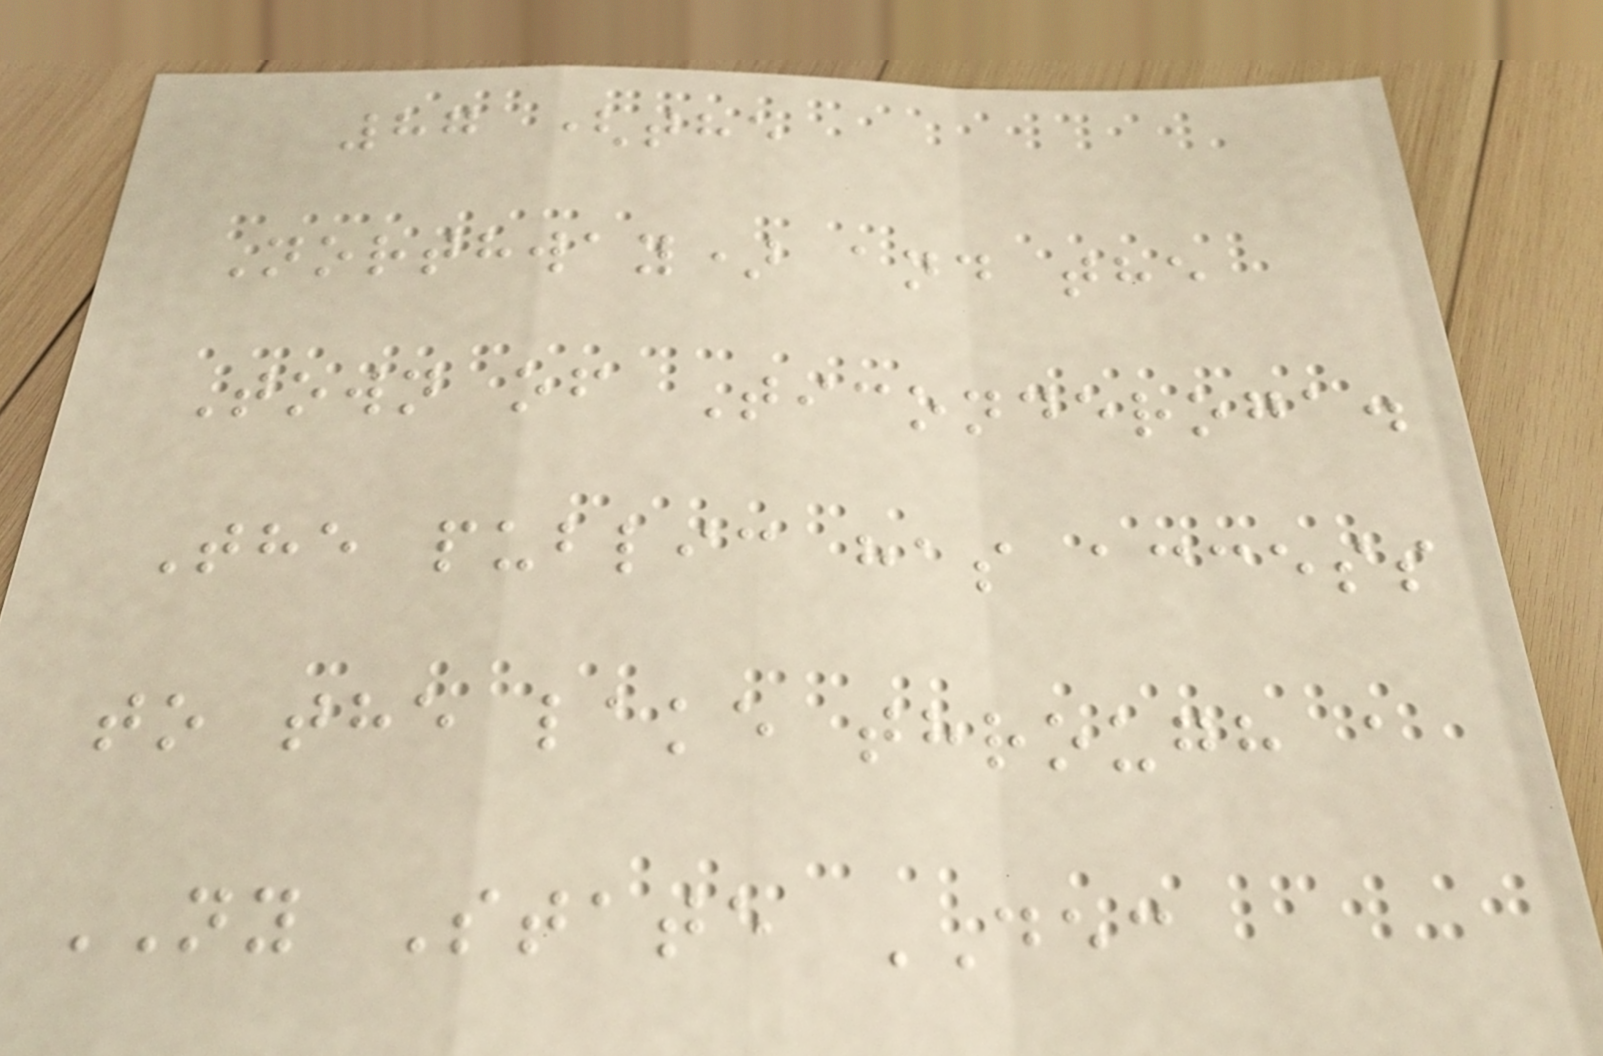87 (the
Northway) and the
Town of Ticonderoga.
The public has access
to the lake through a
NY State DEC
